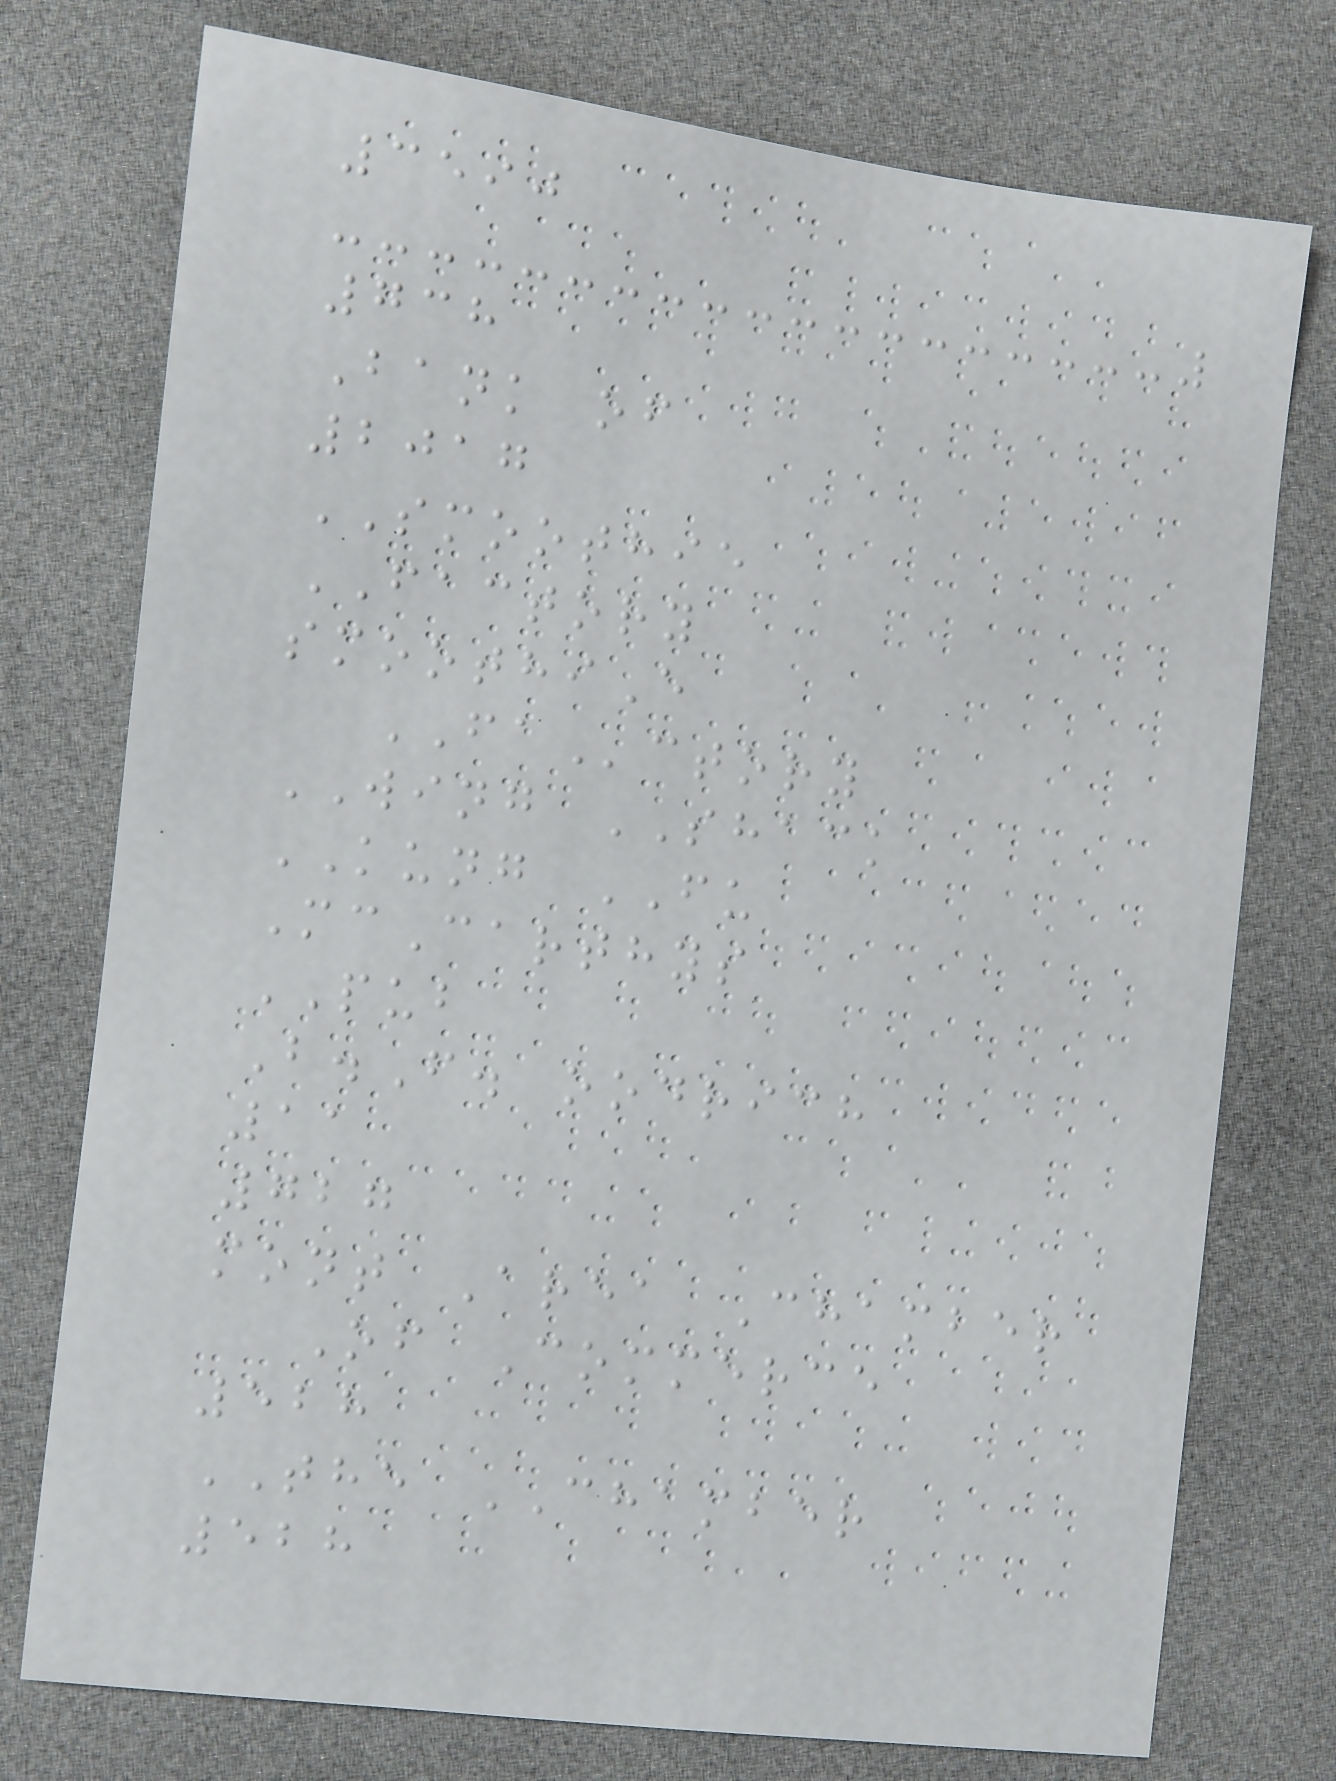3590
738
Bank of
2017
SMOOTHIE
FACTORY
smoothiE
FActory
WING SHACK
KUNG FU
McCarthys
PUB
B.F. oodrich
11
727
mont Area Chamber
Of Commerce
528
THE CHAMBER
528
